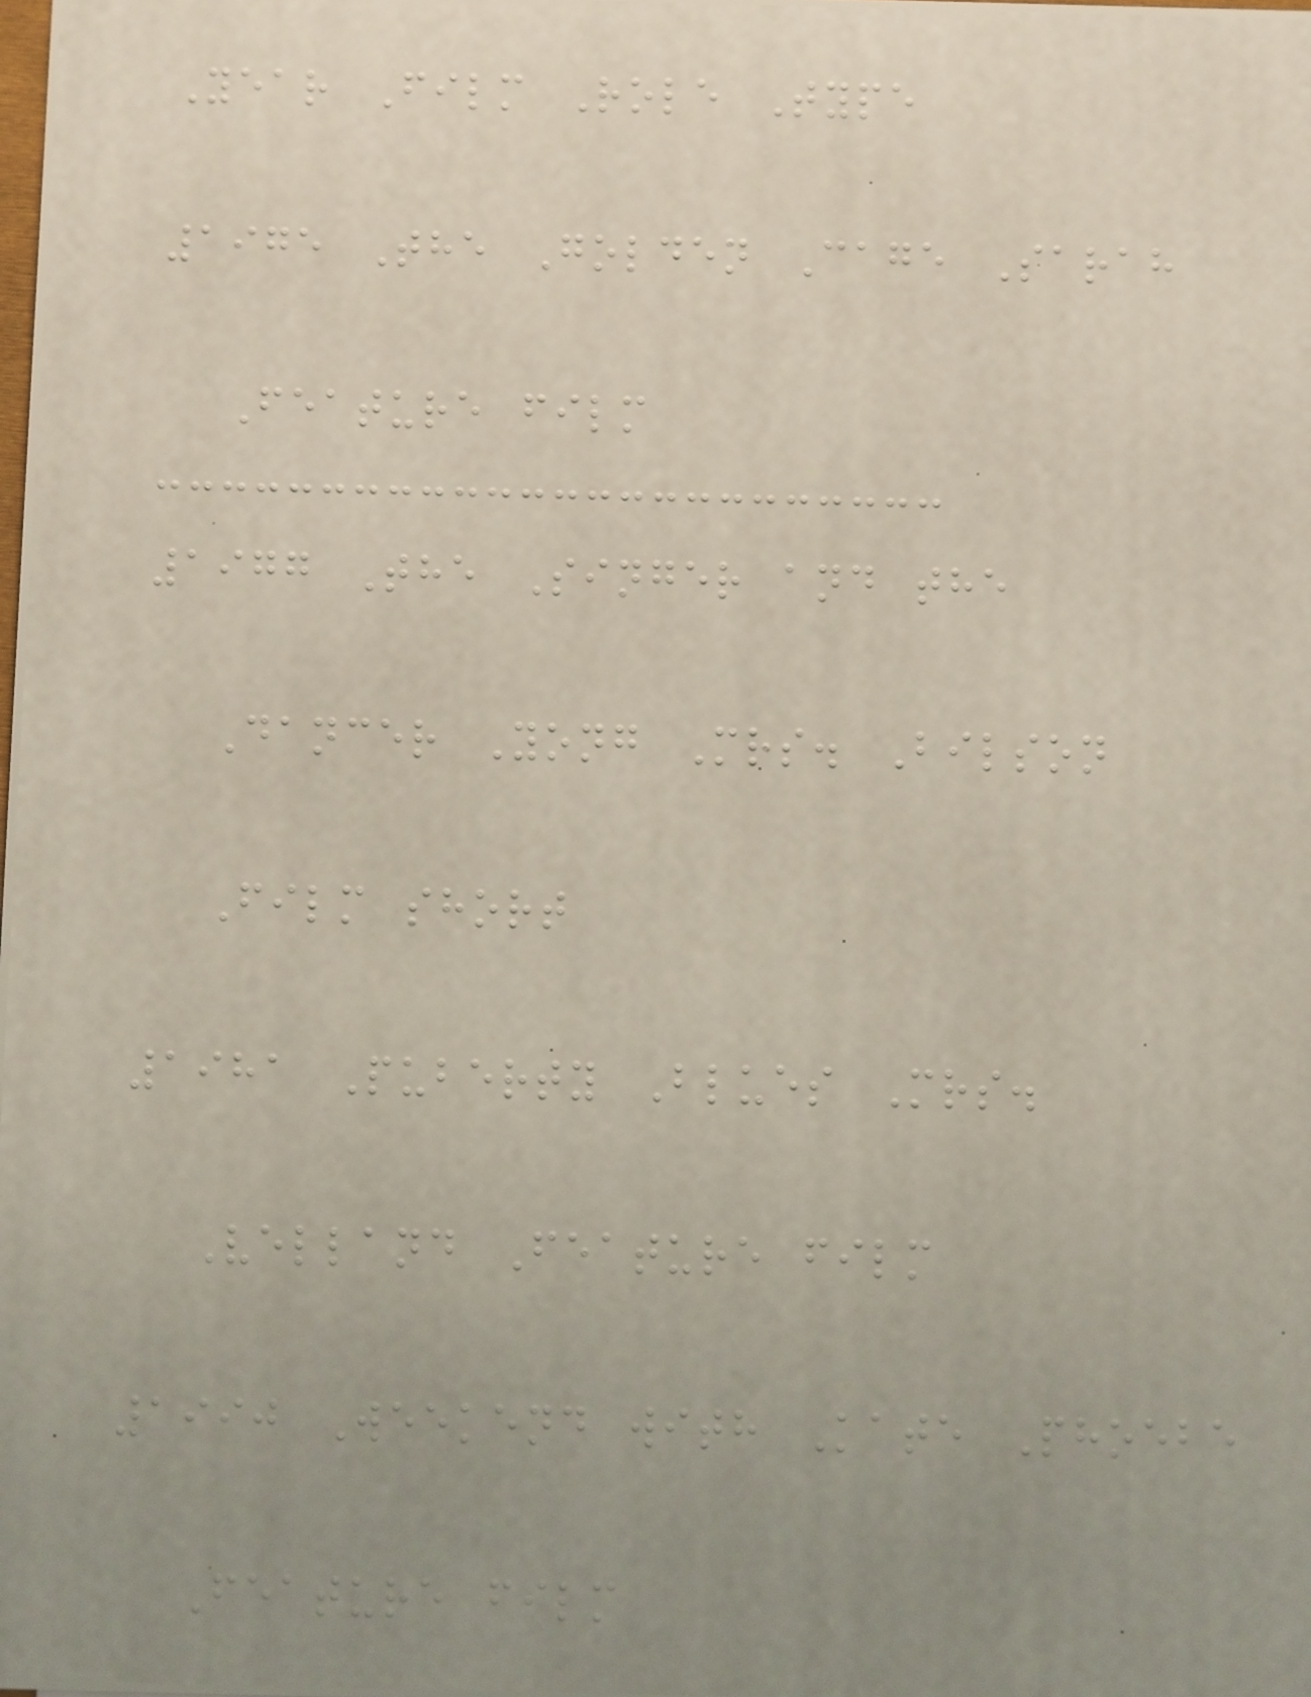Year Film Role Type
1975 The Golden Cage Sarah
Feature film
1977 The Singer and the
Dancer Yong Mrs. Bilson
Film short
1981 Puberty Blues Mrs.
Velland Feature film
1990 Weekend with Kate Phoebe
Feature film
